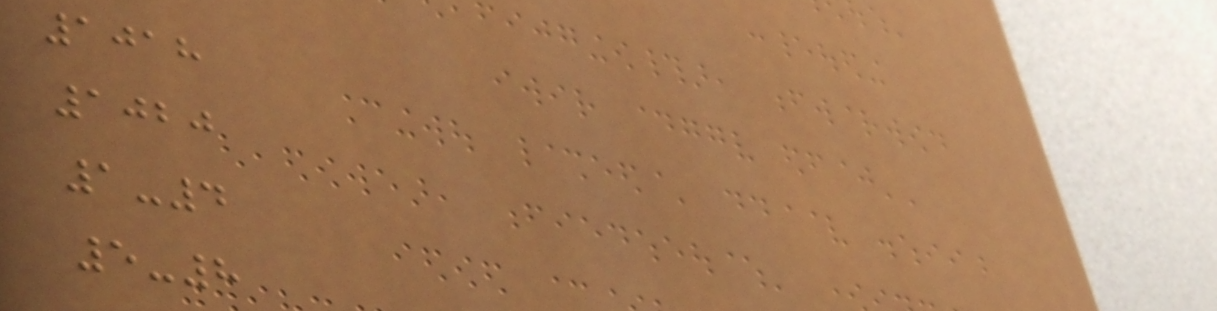1018
1020
1-4
5-8
